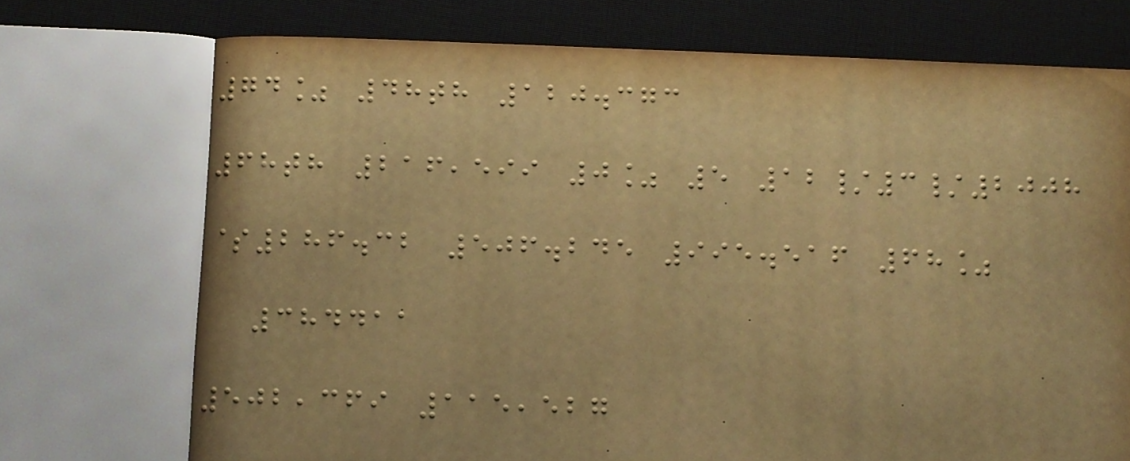74% 48th 120.373
68th 216,599 0% 5 12/3/2008
$286.32 506.245 995.516 68%
384411
502,369 115,527
